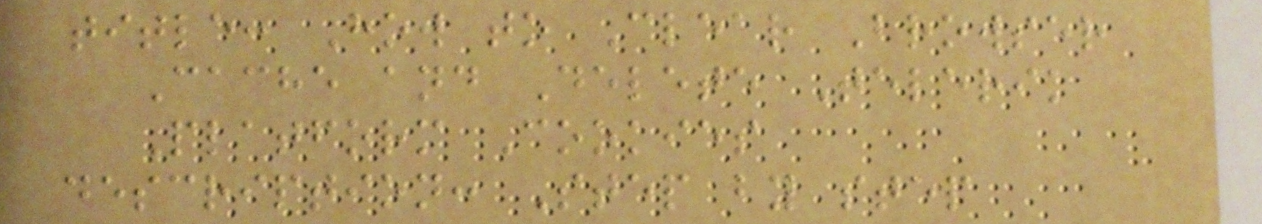title: How to Clear Browser
Cache and Delete Telerik
Platform Cookies
description: Step by step
